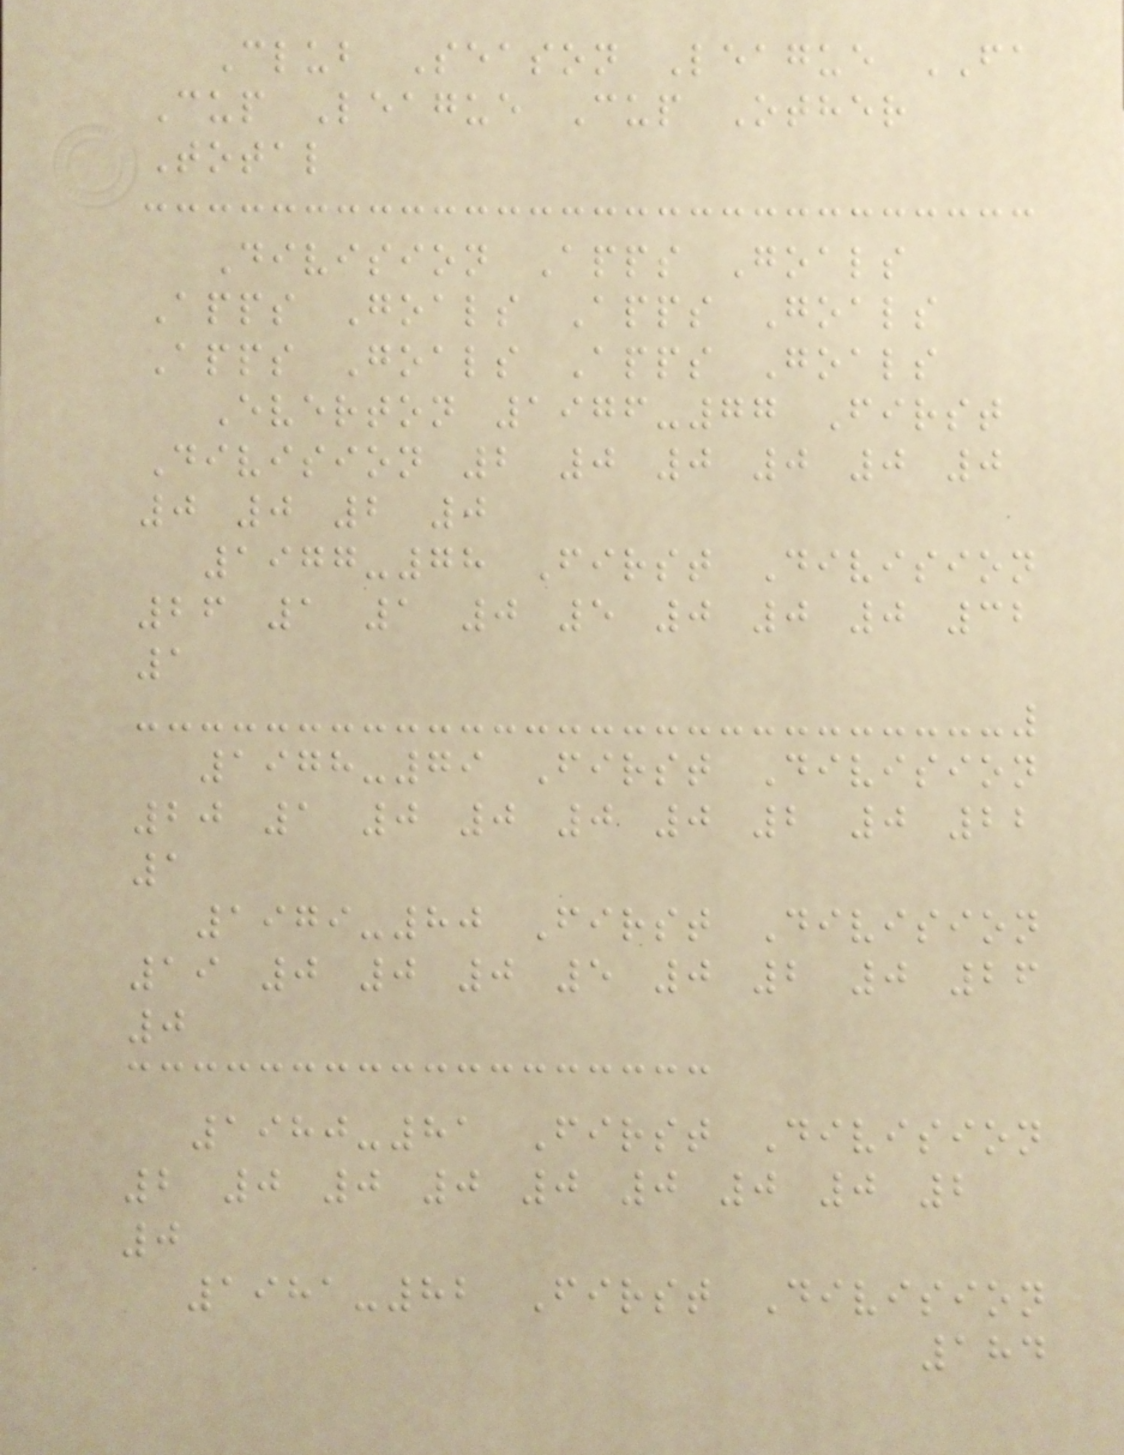Club Season League FA
Cup League Cup Other
Total
Division Apps Goals
Apps Goals Apps Goals
Apps Goals Apps Goals
Everton 1976-77 First
Division 2 0 0 0 0 0
0 0 2 0
1977-78 First Division
26 1 1 0 5 0 0 0 32
1
1978-79 First Division
20 1 0 0 0 0 2 0 22
1
1979-80 First Division
19 0 0 0 5 0 2 0 26
0
1980-81 First Division
2 0 0 0 0 0 0 0 2
0
1981-82 First Division
184
